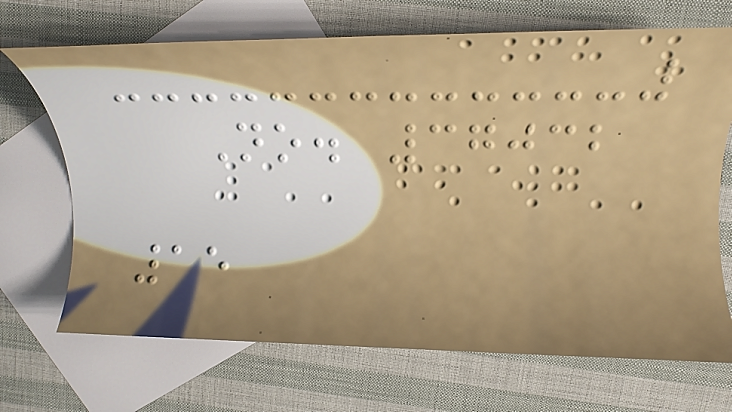No. 37032
15
